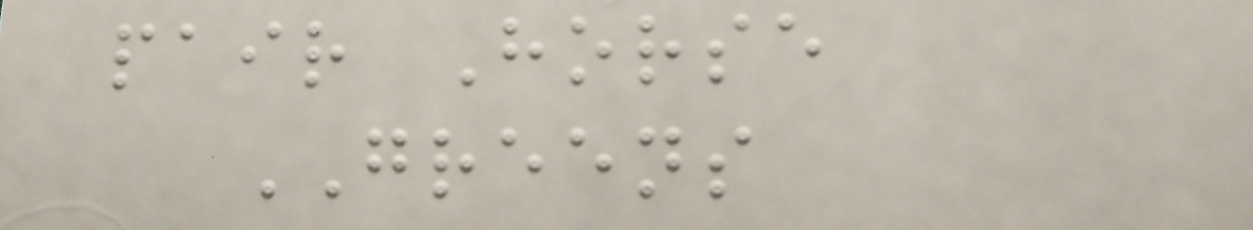pair Horse
GREENS
